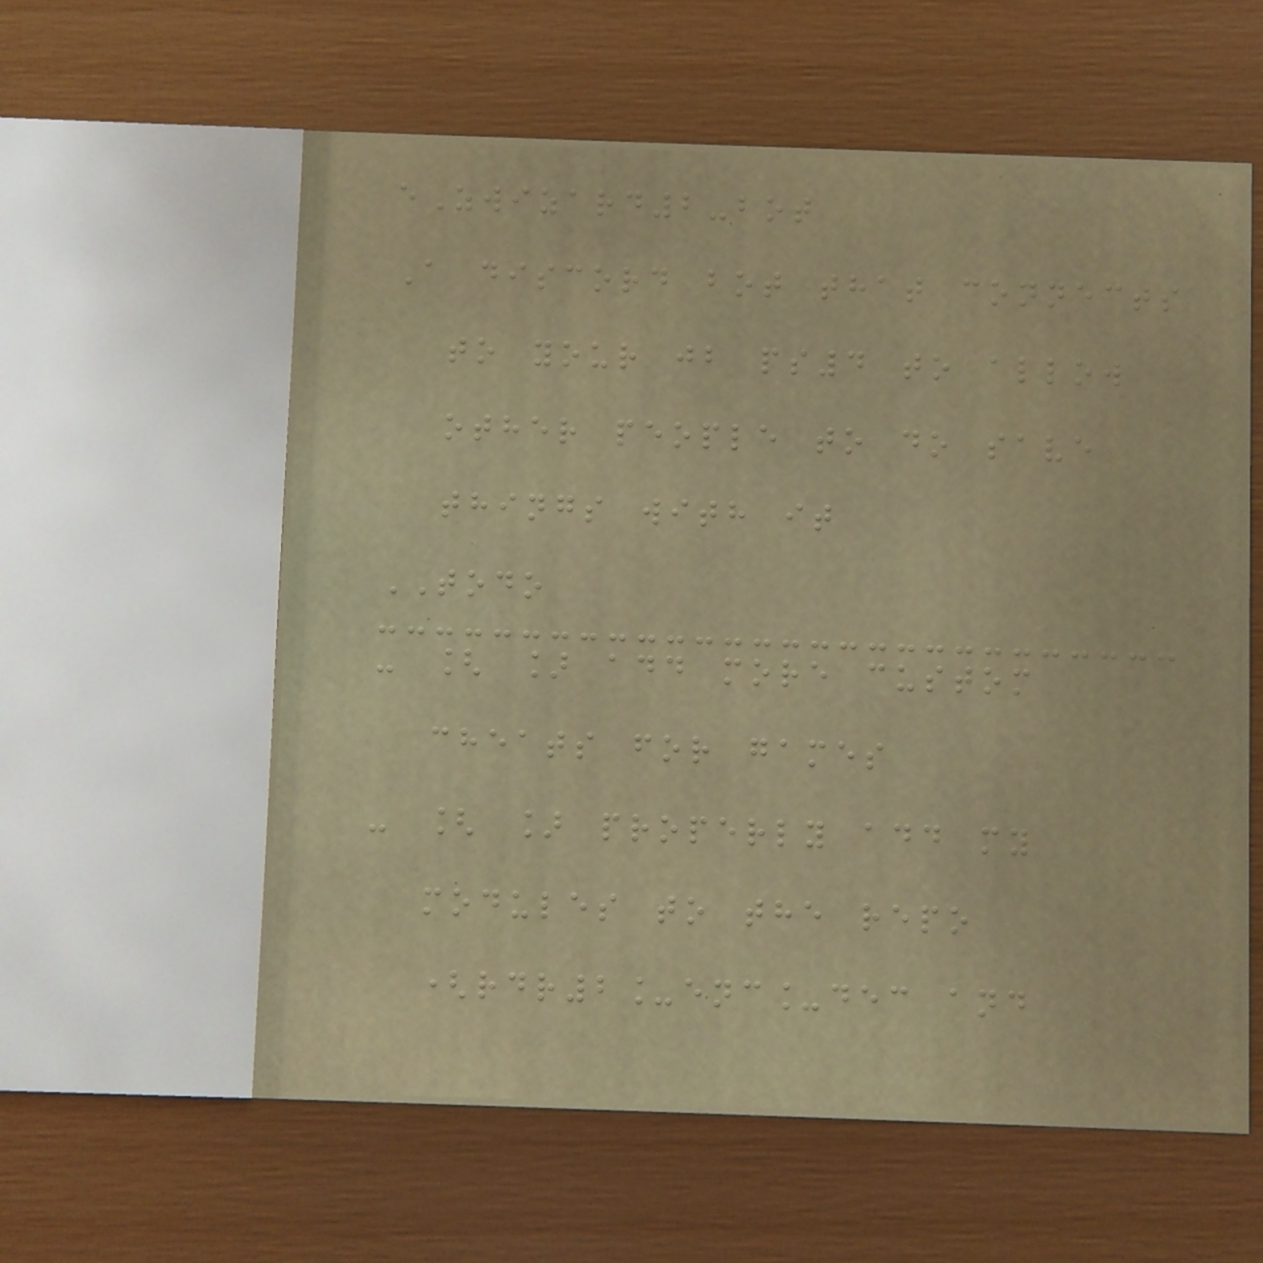eZwizard2-bot
A discord bot that connects
to your jb ps4 to allow
other people to do save
things with it
TODO
- [ ] add more custom
cheats for games
- [ ] properly add my
modules to the repo
(rdr2_enc_dec and
